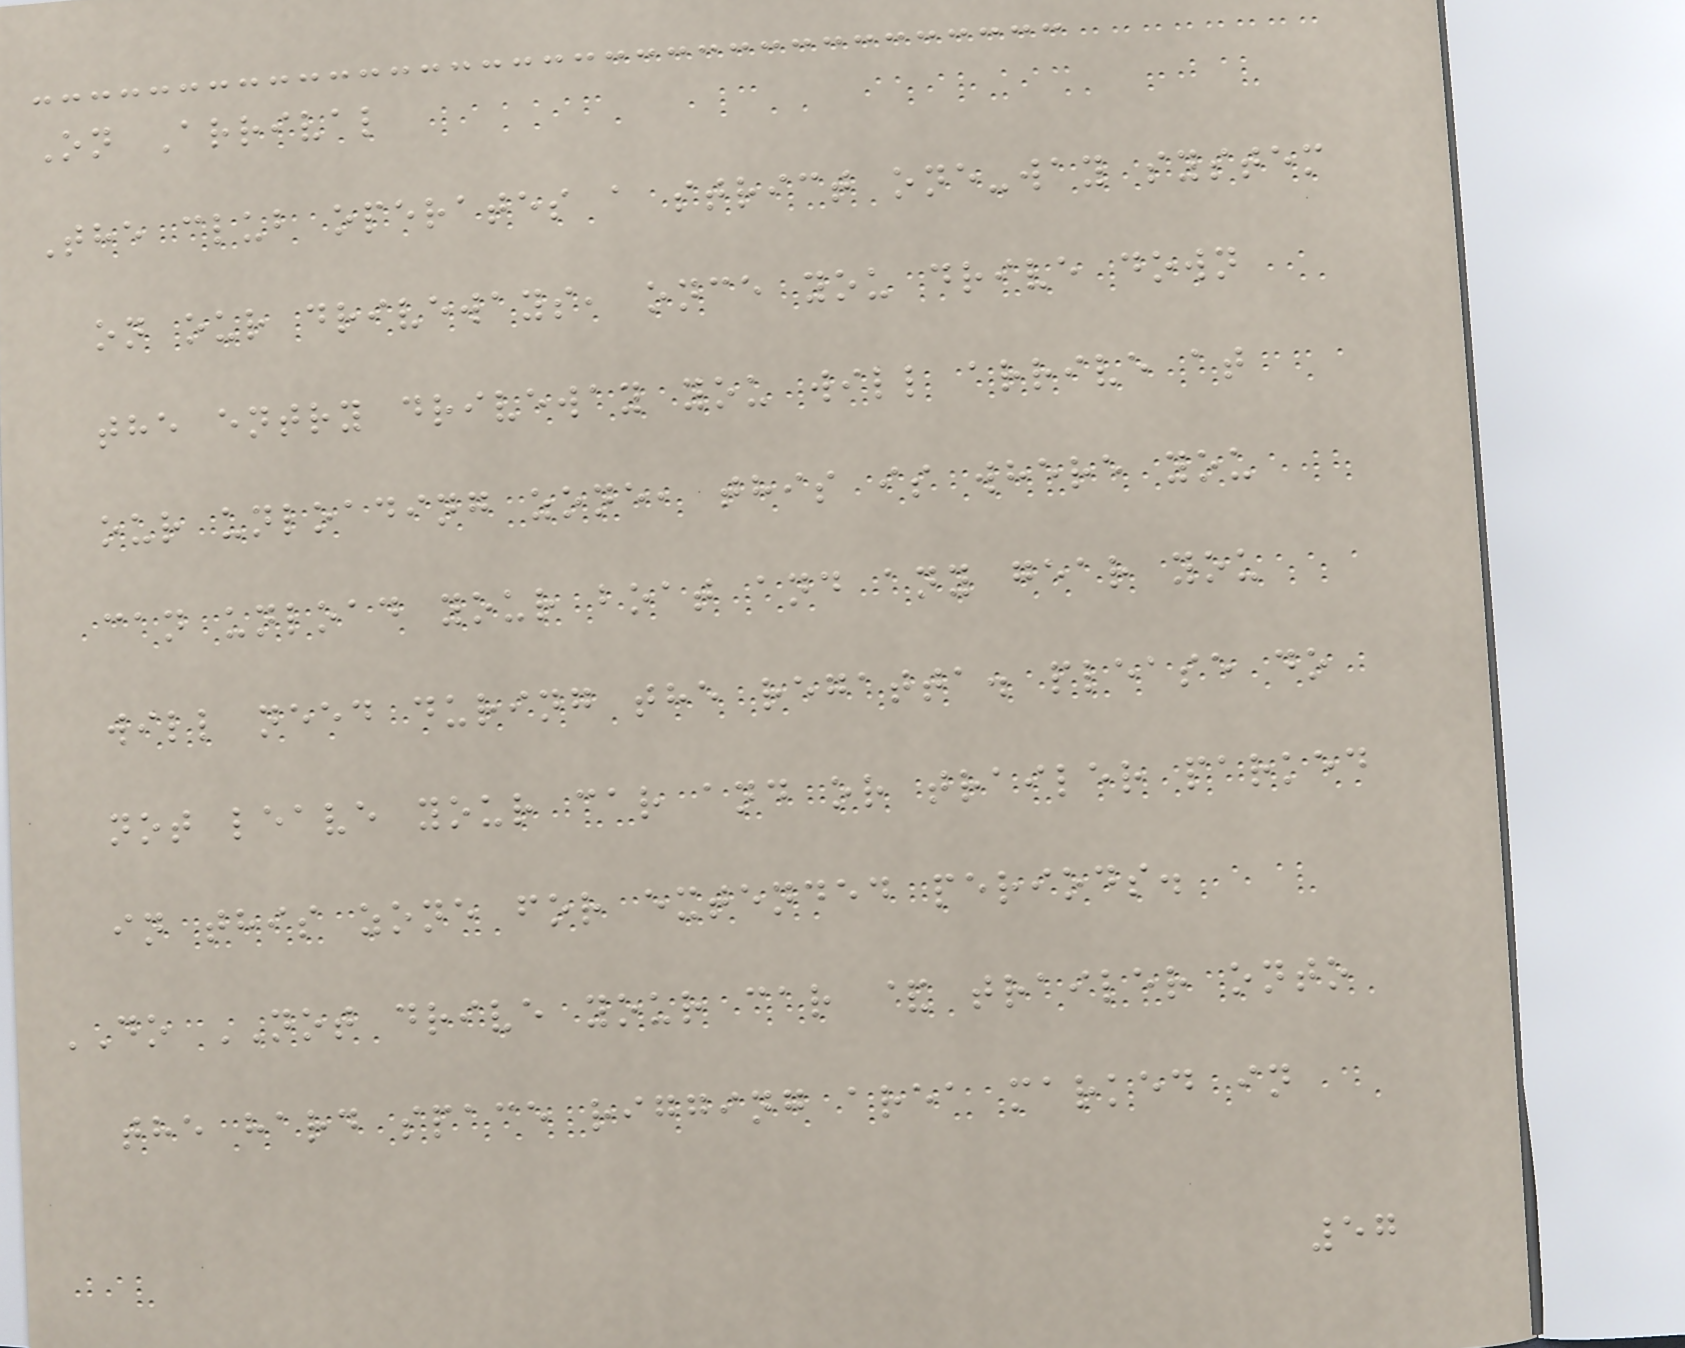On Arrival
The club operates a strict one-way system
on our driveways, once you drive down
the entry driveway you will arrive at
our unloading zone, this is where you
can unload your boat and any gear you
will need during the regatta. please do
not leave your car and or trailer parked
in this zone for extended periods.
DO NOT drive your car & trailer onto
the hard space rigging area marked in
57
